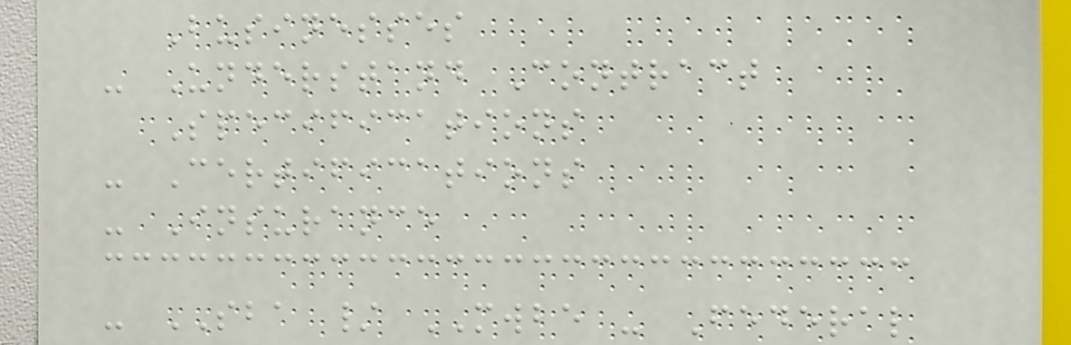Businesses
- Understand Contract
Specifications
- Certifications
- Insurance
- SBA / MWBE - Federal
